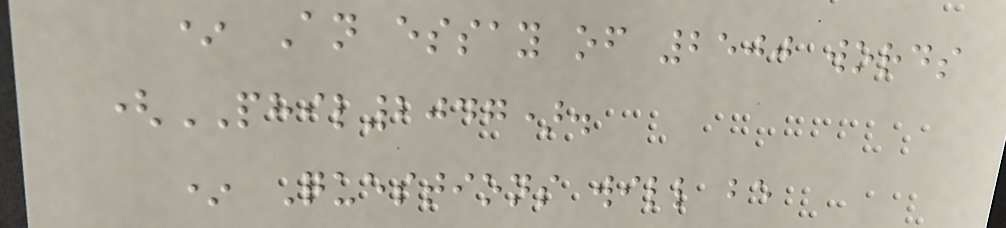* An essay of 2500 words
(PHIL2047).
* Questions will be
